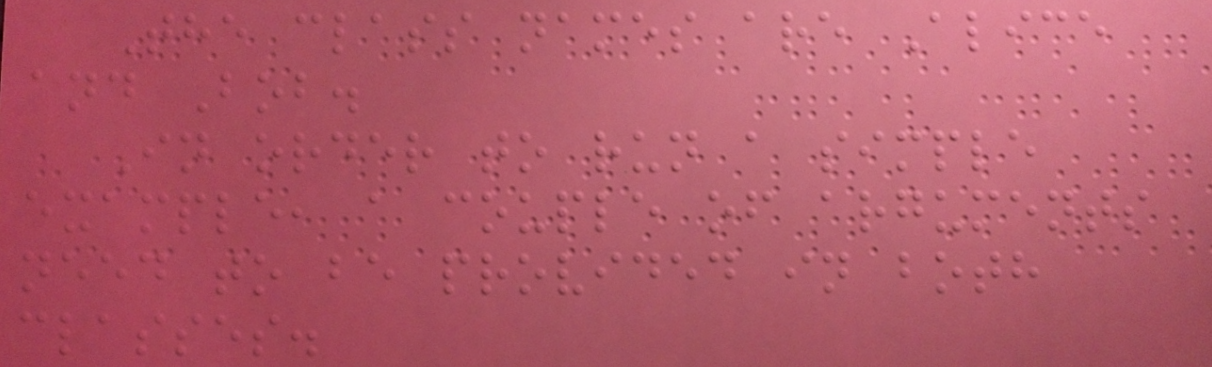The class names are Alice
and Bob.
In order to run a simple
example, a couple of arguments
need to be provided in both
classes.
